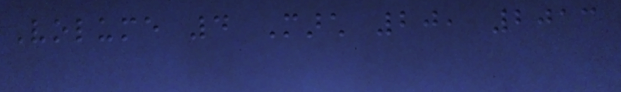Volume 4 March 20, 2013
